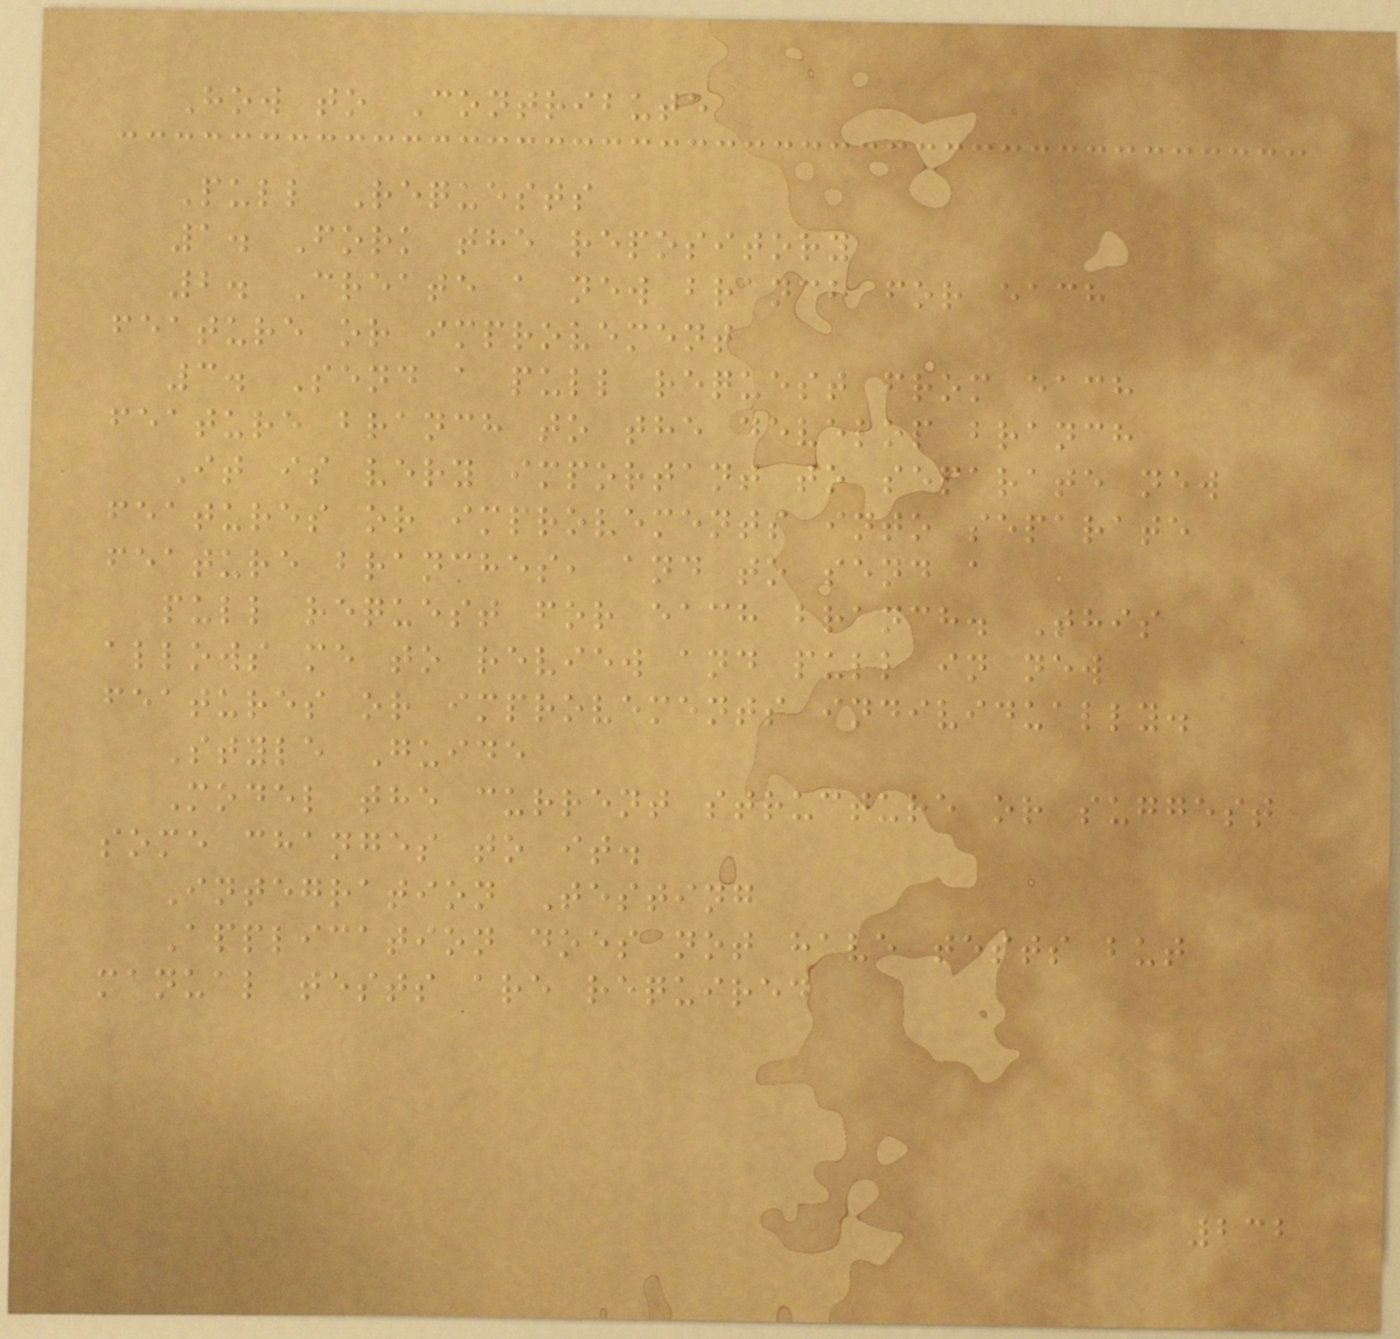How to Contribute
Pull Requests
1. Fork the repository
2. Create a new branch for each
feature or improvement
3. Send a pull request from each
feature branch to the develop branch
It is very important to separate new
features or improvements into separate
feature branches, and to send a
pull request for each branch. This
allows me to review and pull in new
features or improvements individually.
Style Guide
Model the current structure or suggest
some changes to it.
Integration Testing
Application does not have tests but
manual tests are required
232
